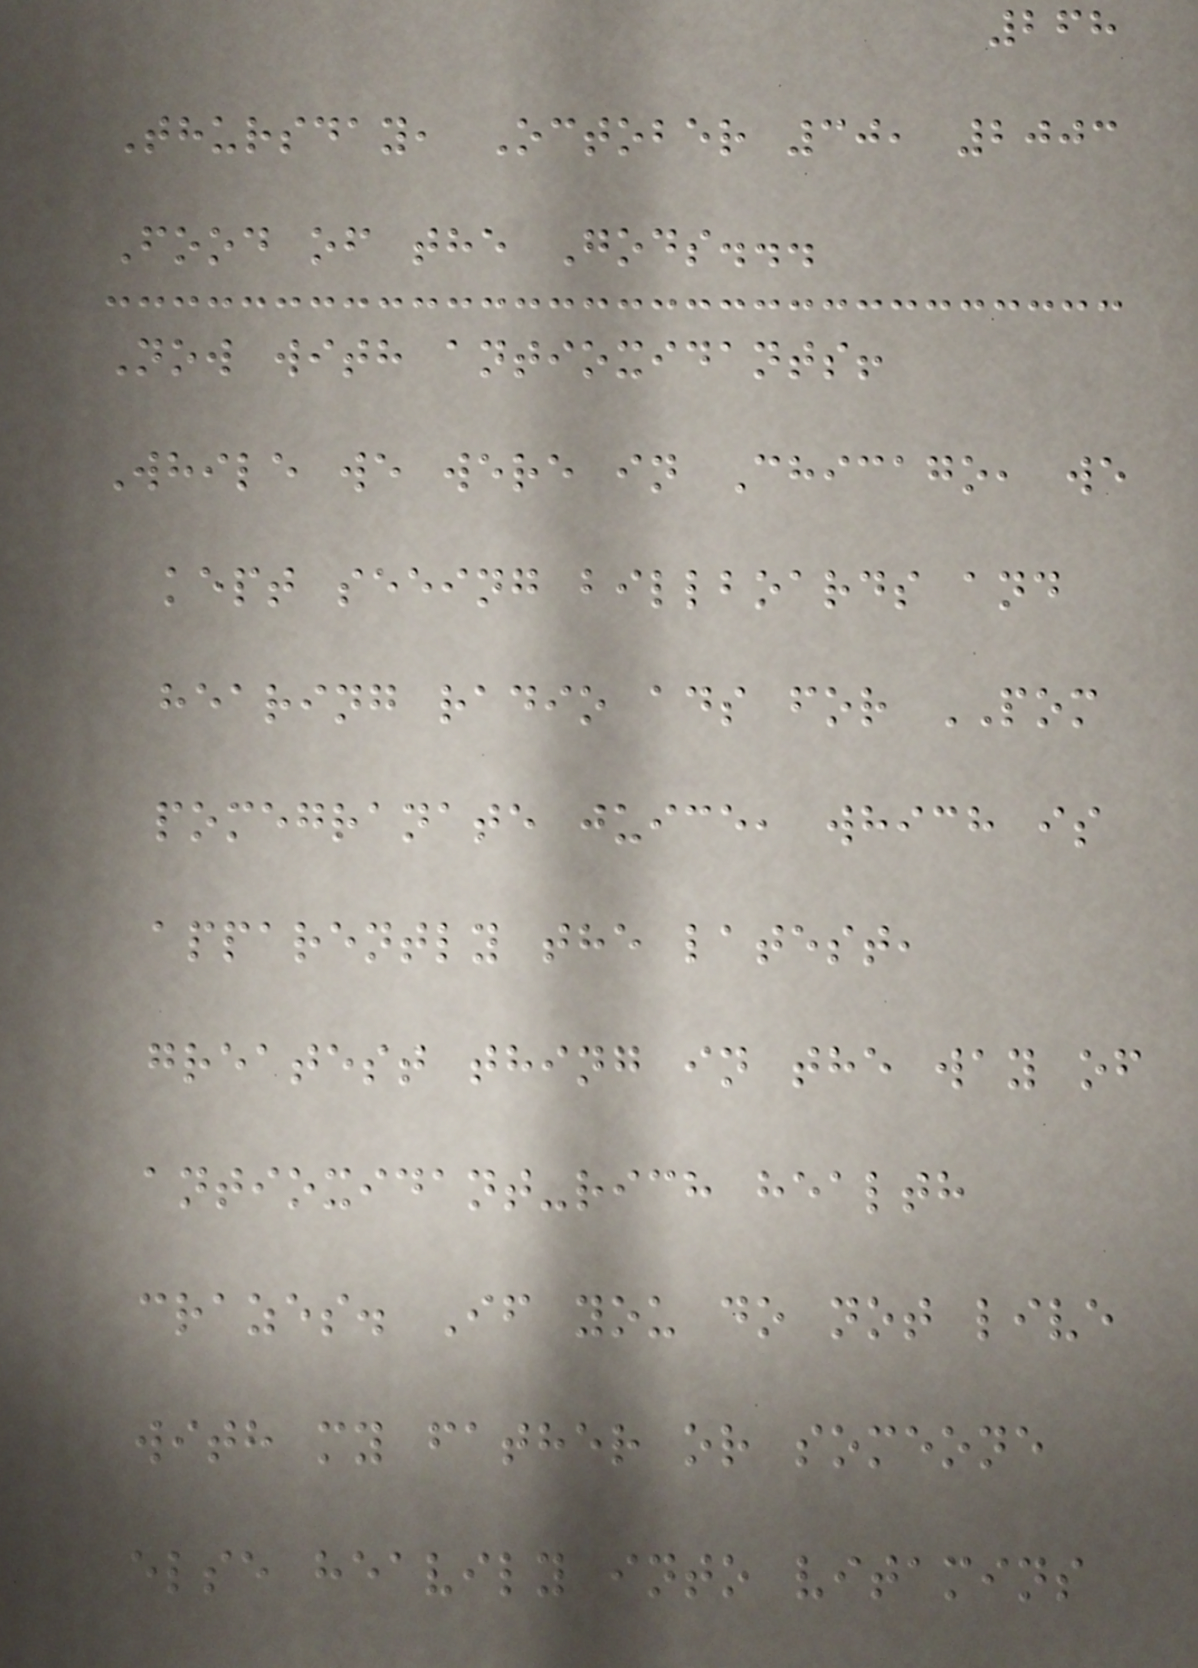268
Thursday, October 30, 2003
Food of the Gods...
Now with antioxidants!
While we were in Chicago, we
kept seeing billboards and
hearing radio ads for POM
pomegranate juice, which is
apparently the latest,
greatest thing in the way of
antioxidant-rich health
crazes. If you do not live
with my father or someone
else heavily into vitamins
